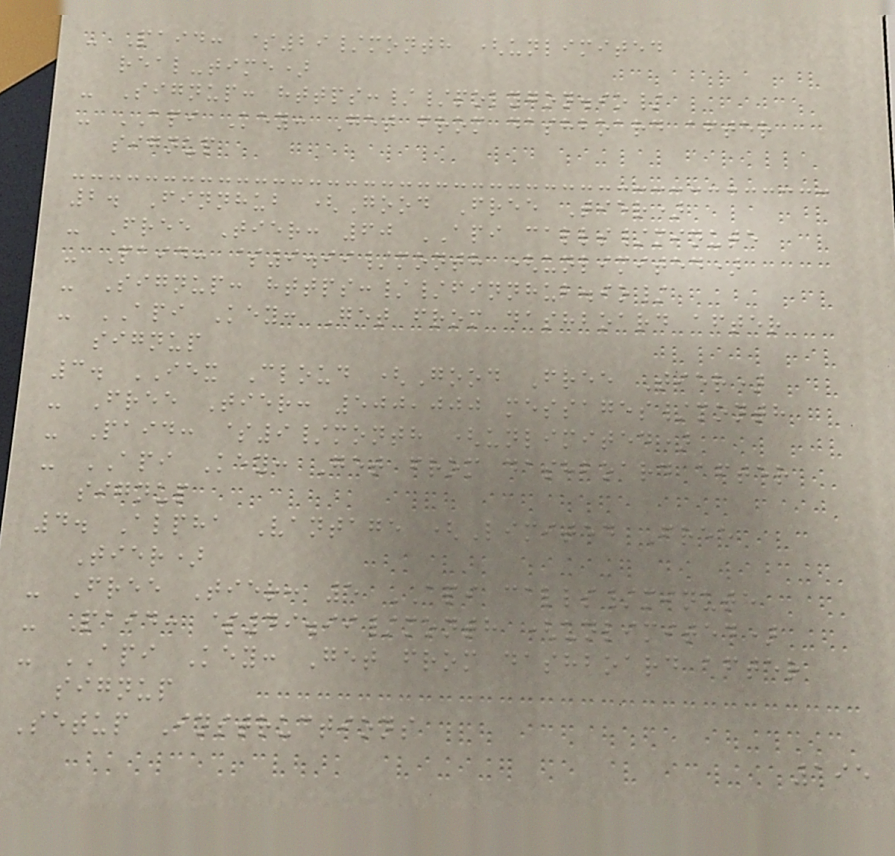- Paid: $29/month (unlimited
real-time)
- Signup: https://polygon.io/
- API Key: Get from dashboard after
signup
2. Finnhub (Good Free Tier)
- Free Tier: 60 API calls/minute
- Paid: $9.99/month (unlimited)
- Signup: https://finnhub.io/
- API Key: Get from dashboard after
signup
3. IEX Cloud (Good Free Tier)
- Free Tier: 500,000 messages/month
- Paid: $9/month (unlimited)
- API Key: Get from dashboard after
signup
4. Alpha Vantage (Limited Free
Tier)
- Free Tier: 5 API calls/minute
- Paid: $49.99/month (unlimited)
- API Key: Get from dashboard after
signup
Setup Instructions
195
